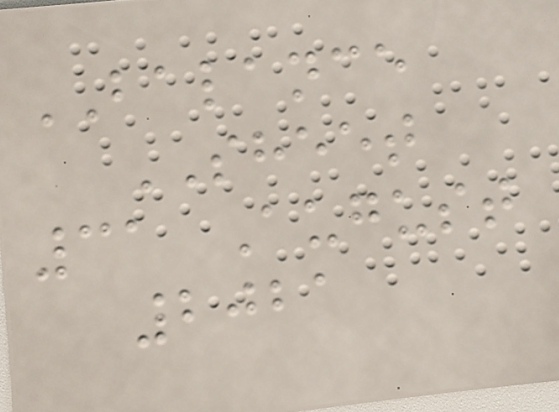BALANCE
SHEET
31 August
2021
